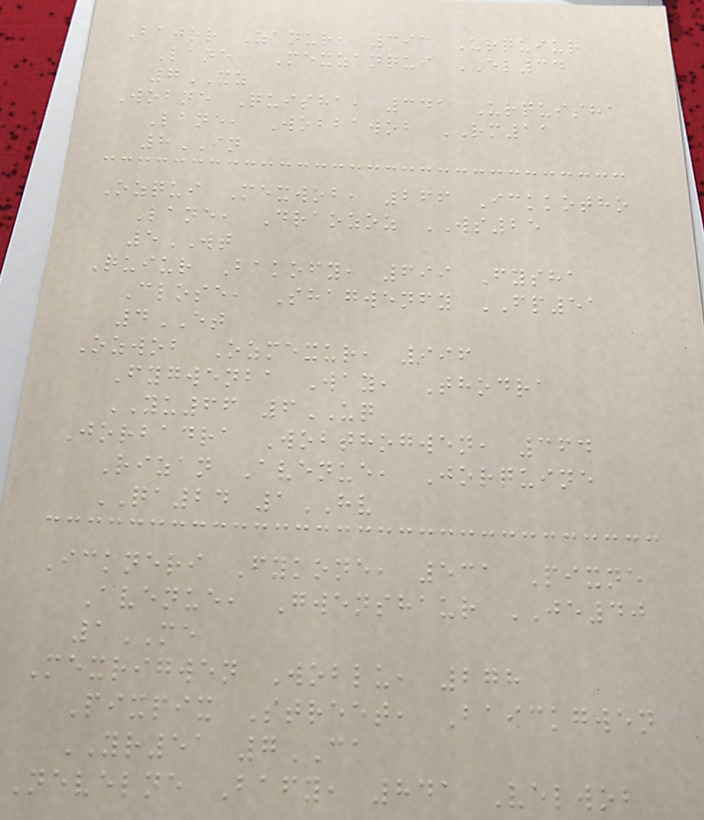Bajor Zanur, 393 Urquiur
Lane, Mexzanqui EL34
7XY
Wobne Quisha, 341 Urquisha
Lane, Wobbawob RM11
8IN
Ozqui Mexwob, 266 Ickkotho
Lane, Draozoz WS25
5WT
Quiur Bakofy, 699 Fysha
Close, Shagwenfy FP51
4ET
Ozwob Ozmexur, 996
Fygwenba Way, Thodra
YU66 6UQ
Jorbadra Wobthogwen, 364
Rizan Avenue, Jorquine
QA24 1HV
Ickneri Fykone, 531 Pixne
Avenue, Gwenshaur JE40
1ME
Mexrigwen Woblu, 278
Pixpix Street, Baickgwen
YR51 7CA
Nevelne Bafy, 841 Velwob
